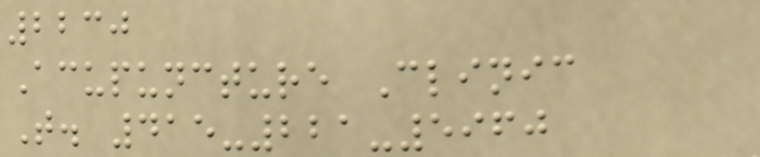2230
Acupuncture Clinic
T. 415-221-5960
